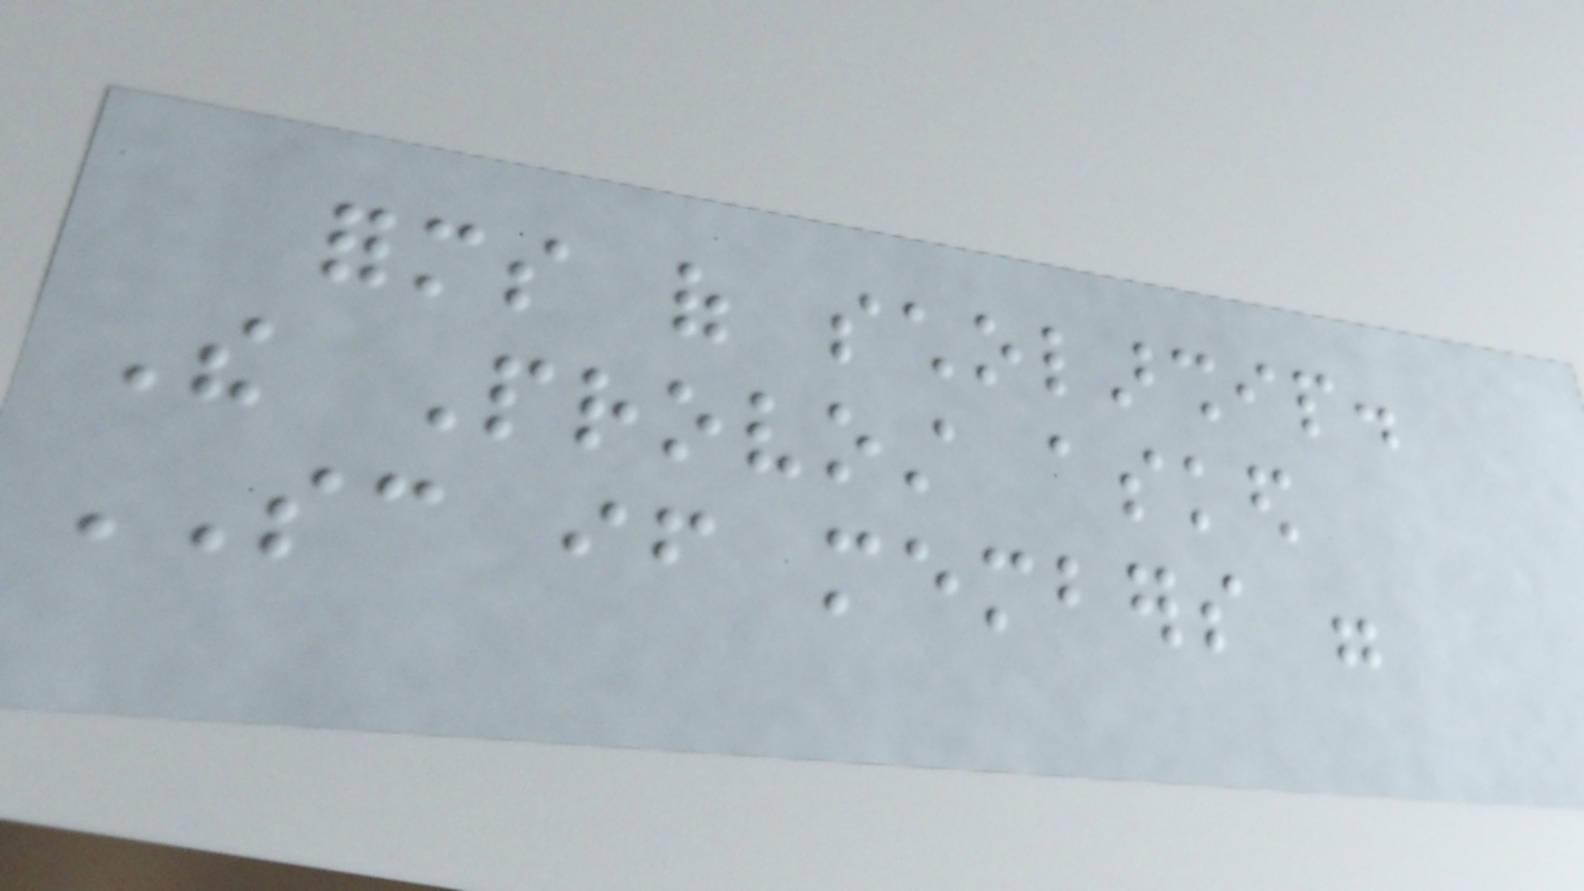forms of scholarship.
The Provost asked
SC if members were
